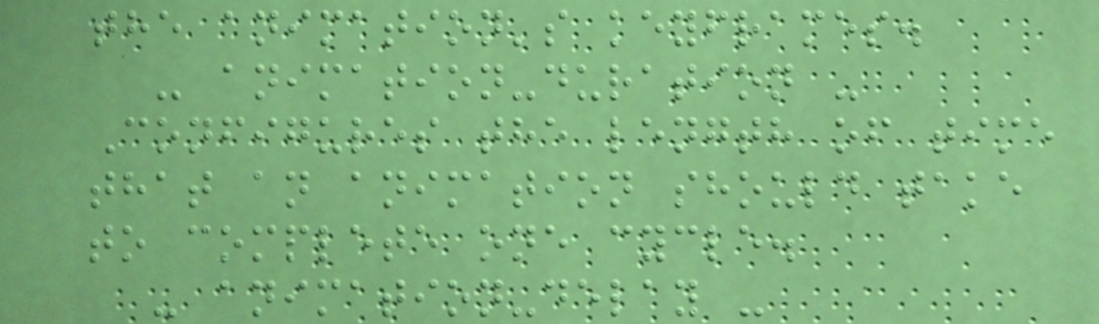the animation's keyframes.
- animation-duration -
Configures the length of time
that an animation should take
to complete one cycle.
- animation-delay -
